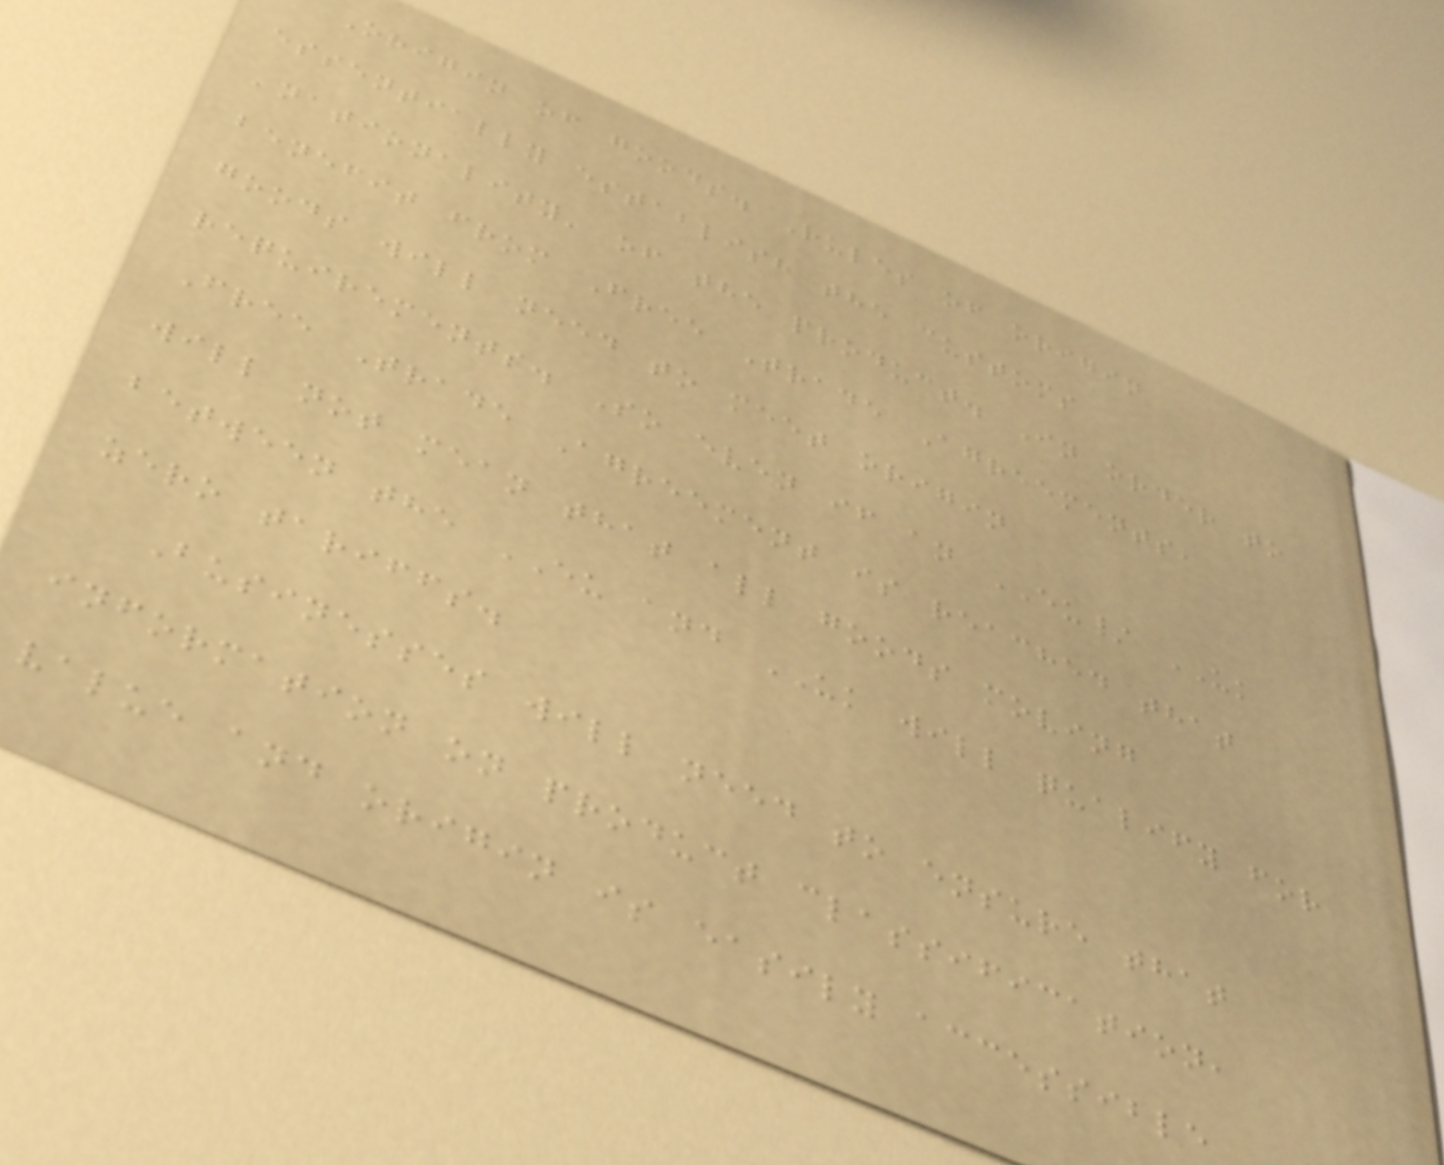Origin of goods. Rules of origin
essentially establish the customs
'nationality' of the product. In order to
benefit from Free Trade Agreements,
goods will need to meet origin
requirements. So even if an EU/ UK
Free Trade Agreement is reached that
will not mean that all goods moving
between the EU and UK will qualify for
zero tariffs.
Businesses will need to ensure that
information on product classification,
value and origin is easily accessible
